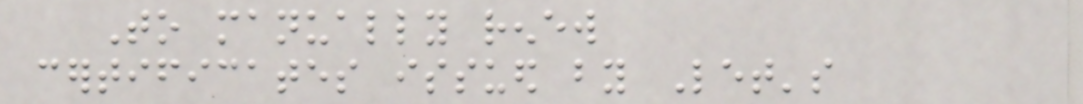To manually renew
certificates issued by Let's
